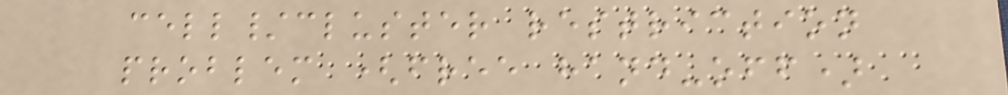cell/cluster restriction
problem (free hand-off)
